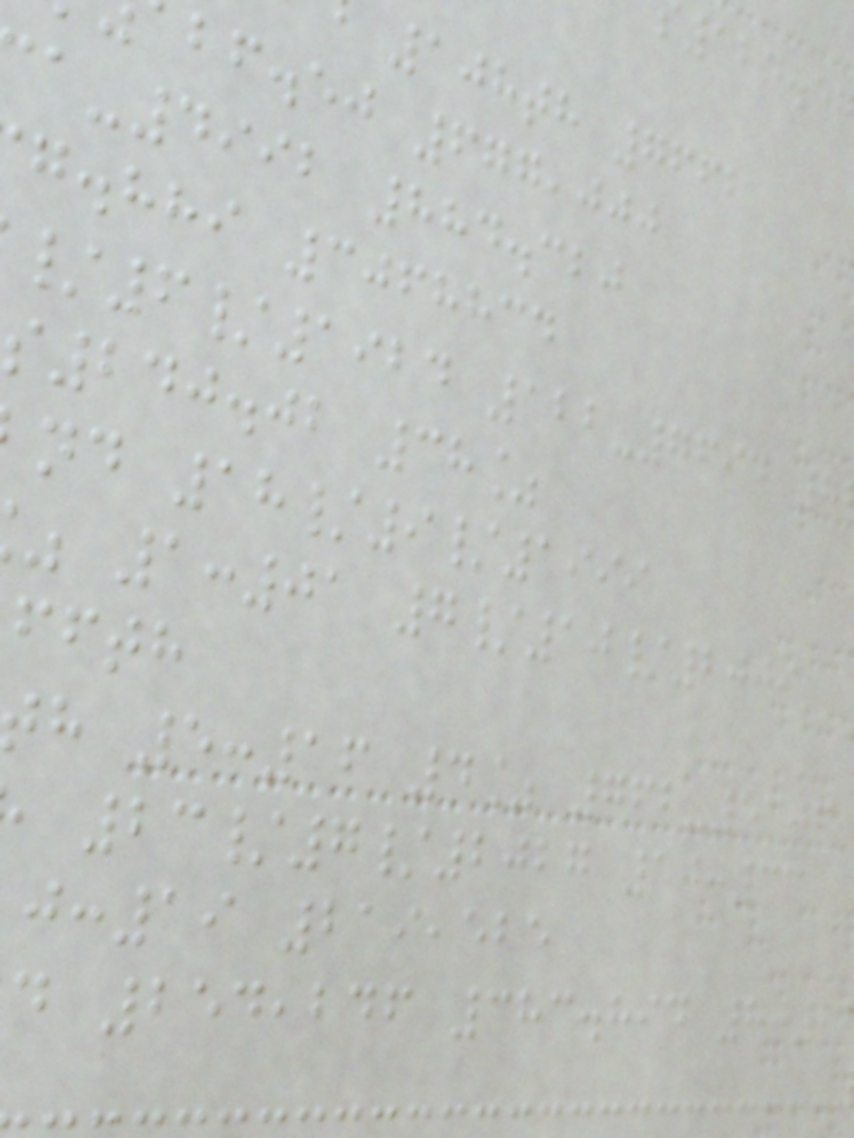108th 7662
bf.ej 677,000
-4992 884.320
g.hhi 3068834
/6/1924 122-7694 7
240.02 38%
nd 18/9/1999
1:01 7/10/2009
ffth
h 5:16 4% 762-5306
23/7/2027 10:33
:19 219,525
d 254,246 383.894 8:2
